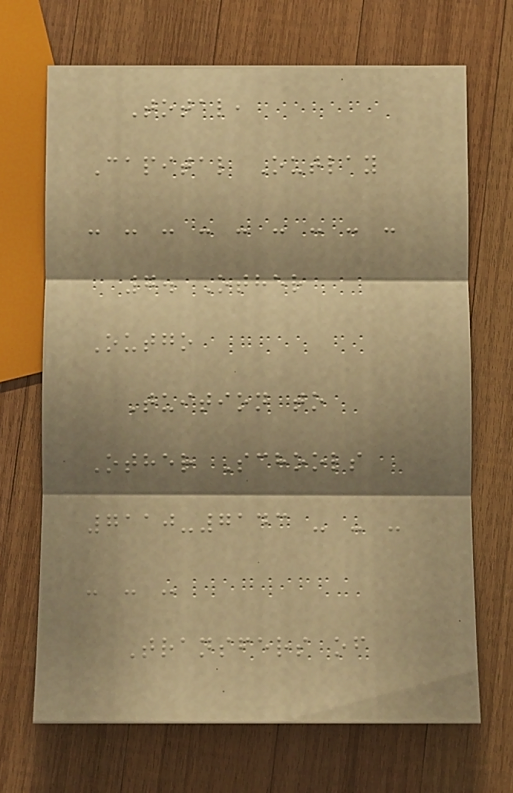Total,
Capital Outlay
- - - - - - - - -
7. Other
Outgo
Tuition to
Other Schools
7110-7143 - - -
- - -
Transfers of
